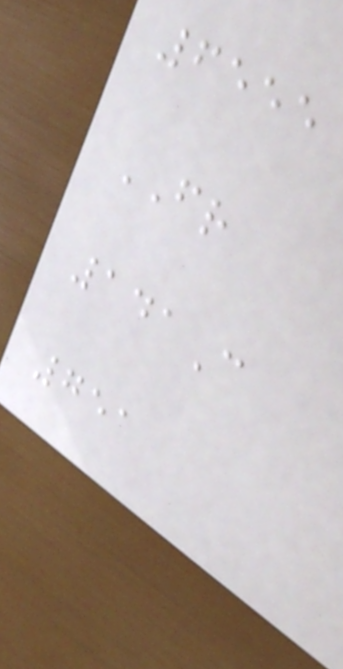6555
FR
141C
751
